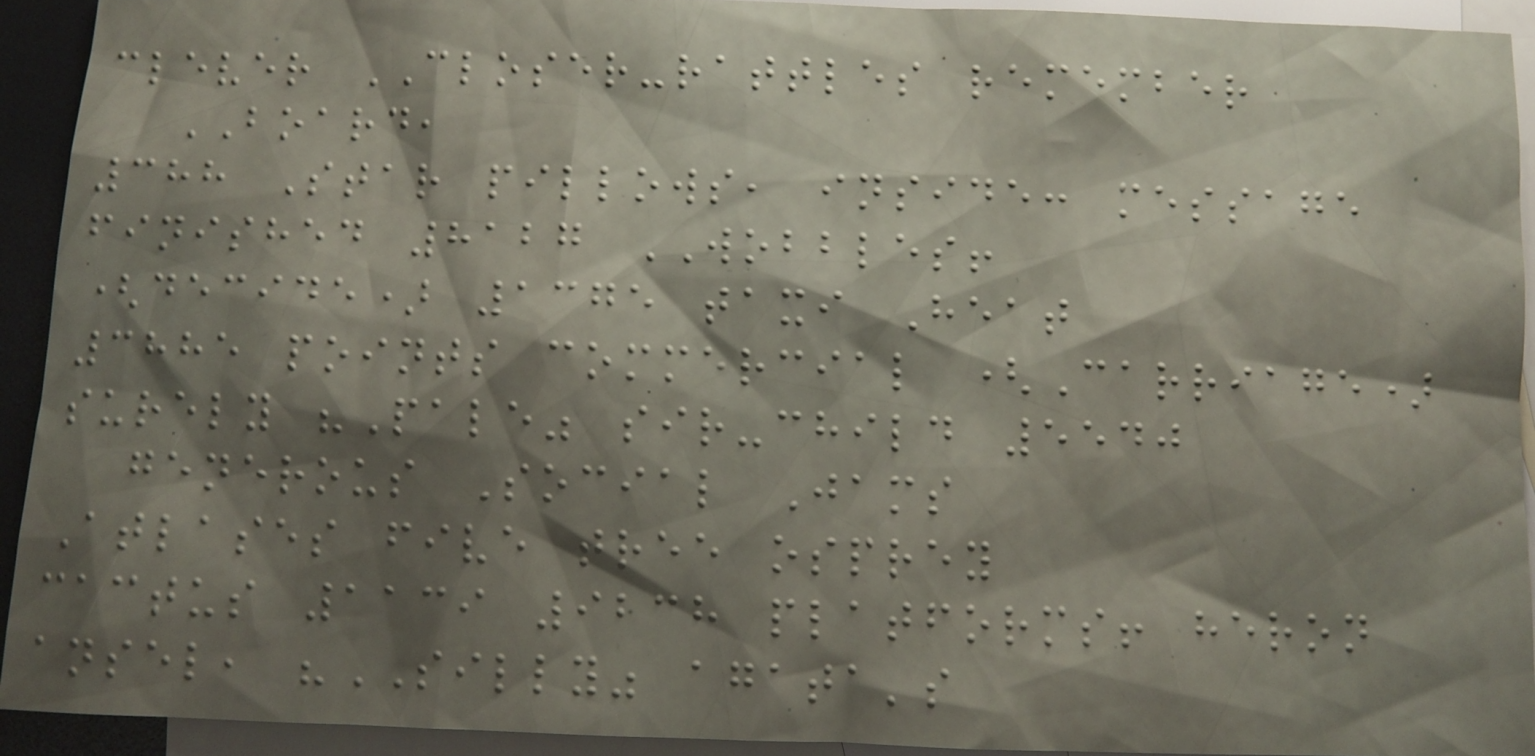clever CLOSER-rattles remember
BOARD,
388 Star pillows, inside: message
finished 8127 WOBBLES!
(decide) 1375 taxi Heat
3885 points commercial (Carriage)
surely "Pale" sir-child 5540
generous Social Jams
Atlases five tree osprey
cactus 1139 9238 platforms! heron
ansel, "SILLY" agata's
